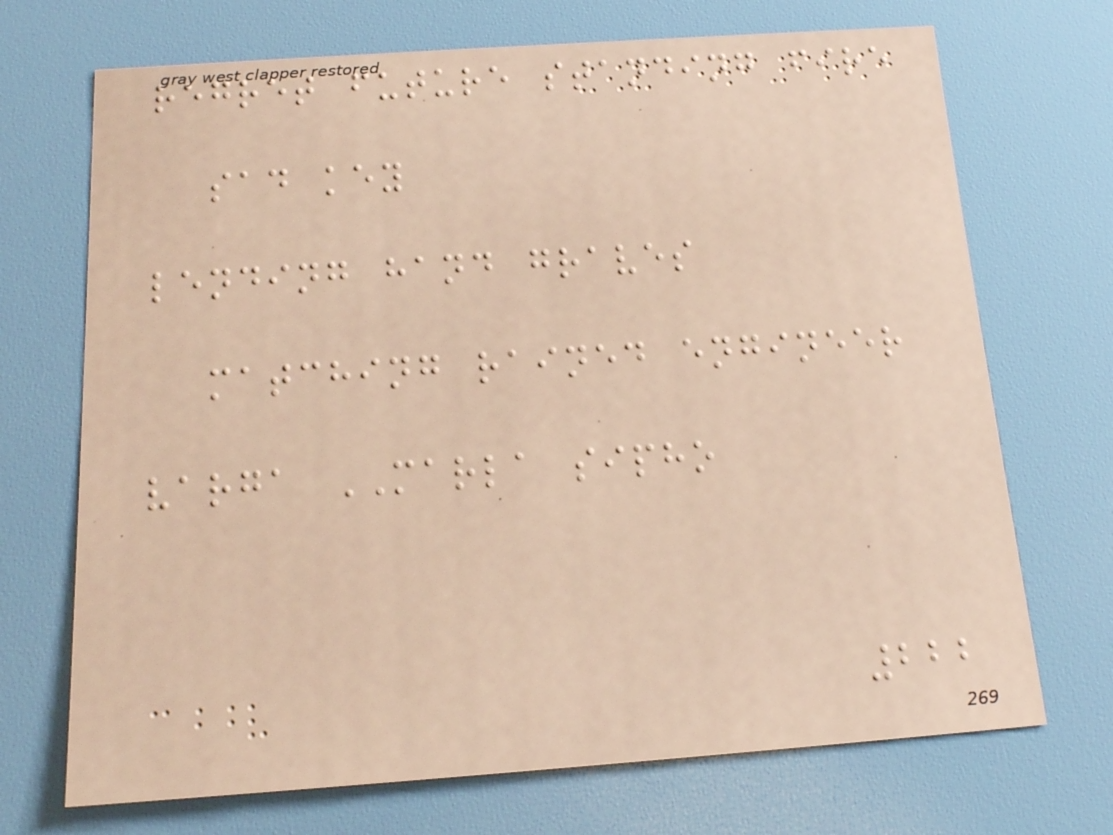regret future standing fire
sad key
lending hand graves
matching rained engineer
varga MARLA sipho
222
